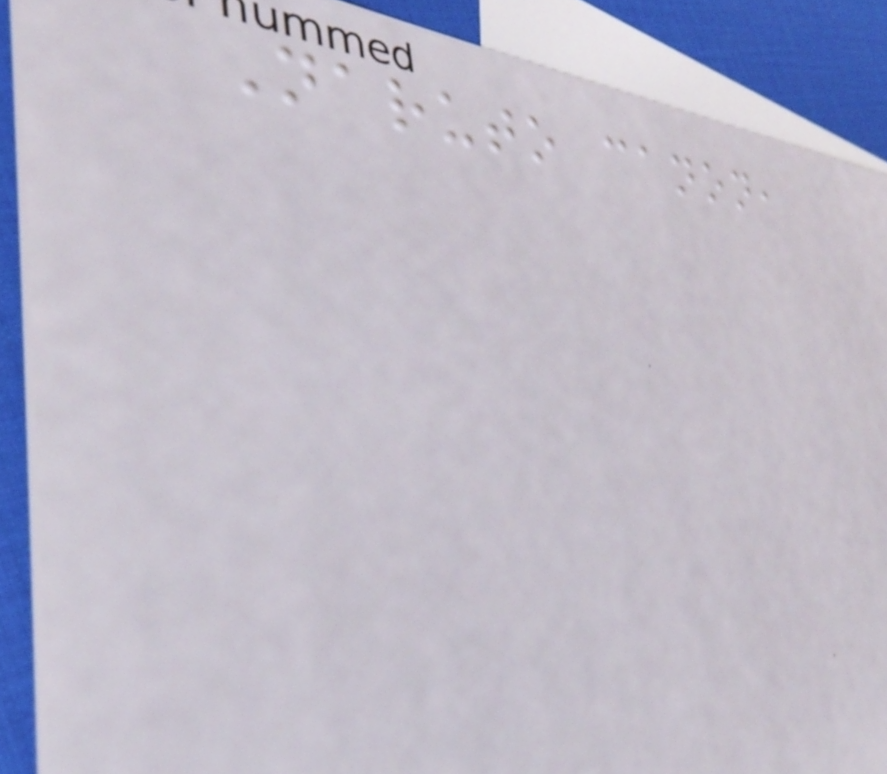Naruto canon,
